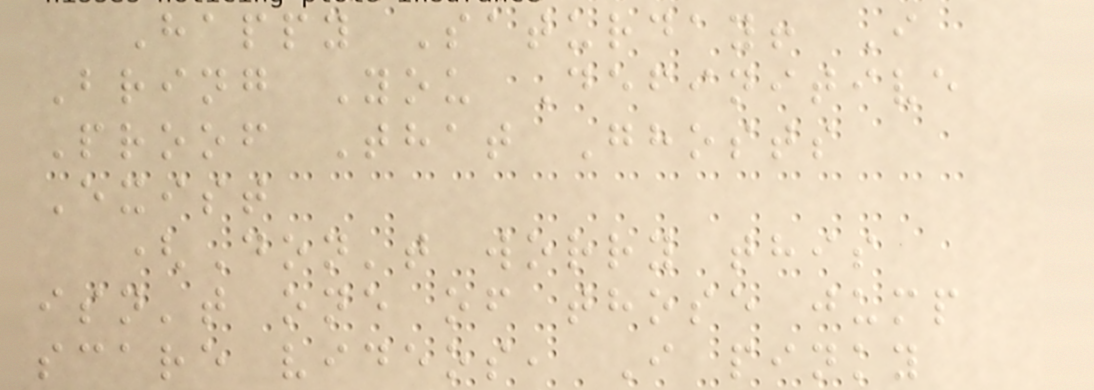Happy Saturday! I
Bring You Definitive
Proof That Ghosts
Exist
(Don't worry this
isn't one of those jump
scare videos, I pinky
